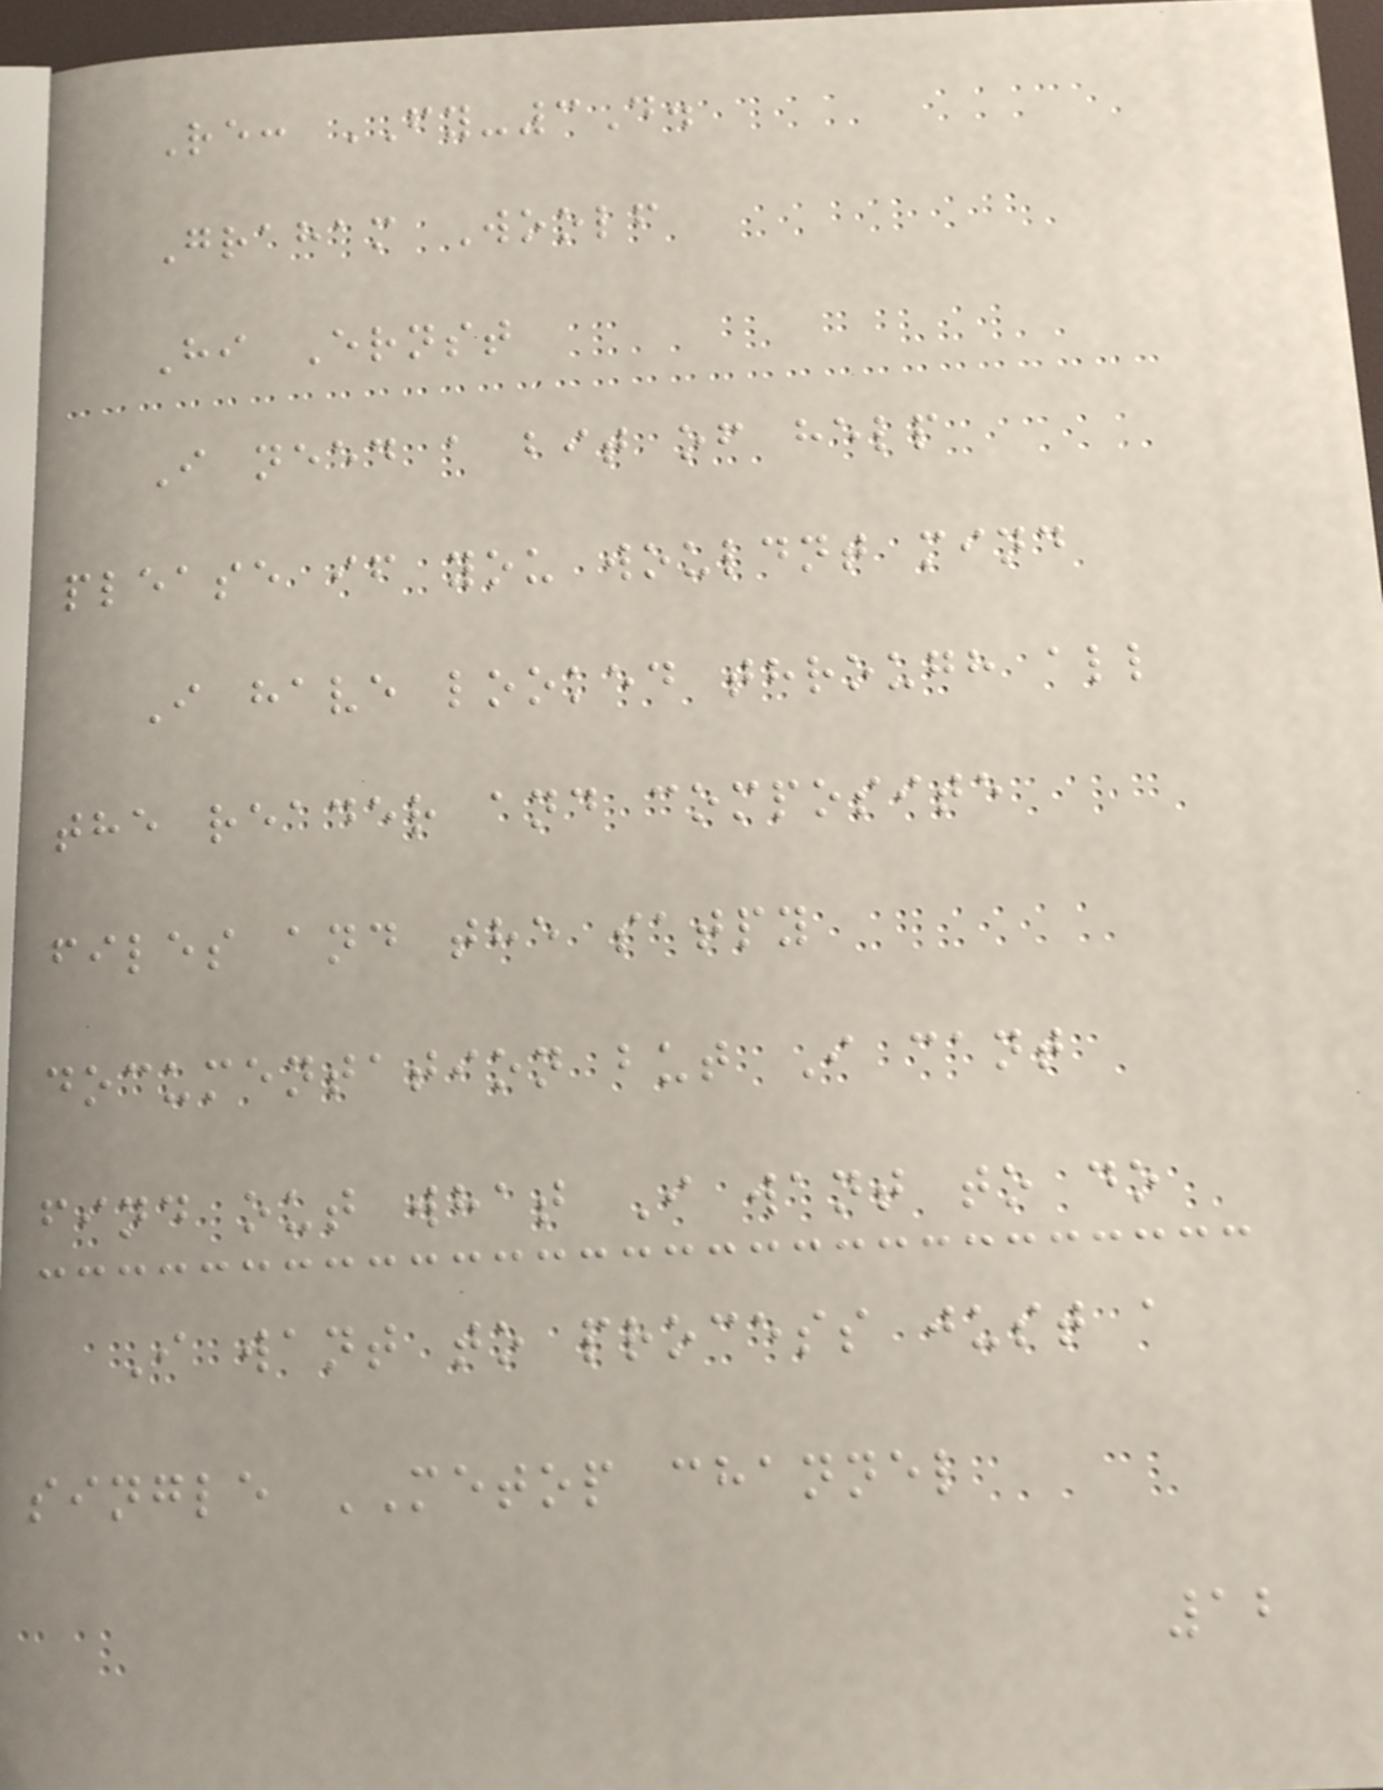Re: FY-3D.
Graham Woolf
Hi Ernst
I need a bit of help
please if you wouldnt mind
I have looked through all
the reader and composite
files and the satpy
documentation but I cant
find out what I want to do
I want to process just a
single METOP channel
12
